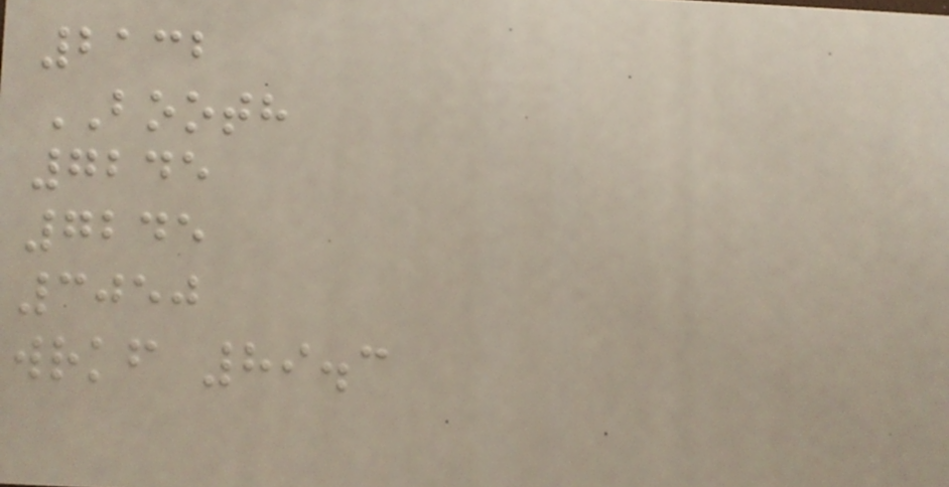2132
BOOTH
7245
7245
3050
wrkf 89.3
